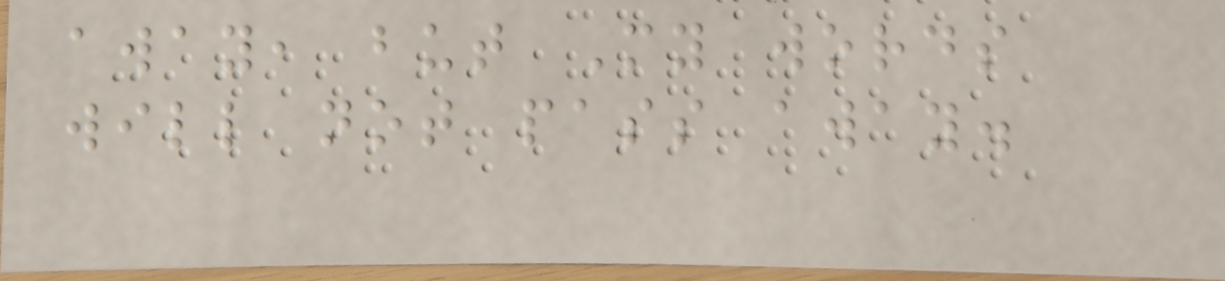away, but My words
will not pass away.
